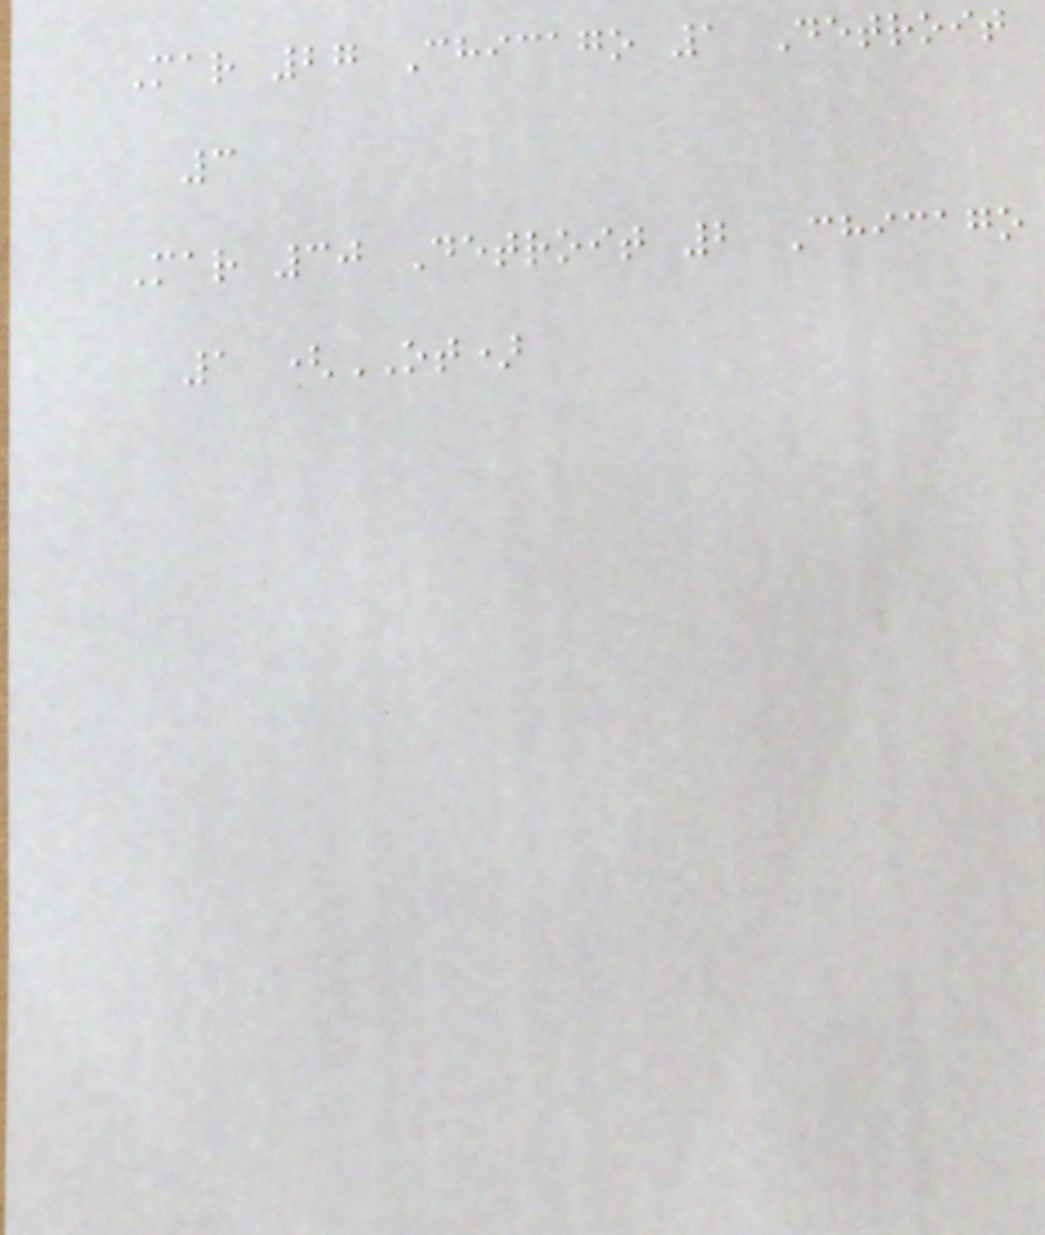Mar 27 Chicago 1 Detroit
3
Mar 30 Detroit 2 Chicago
1 (OT)
